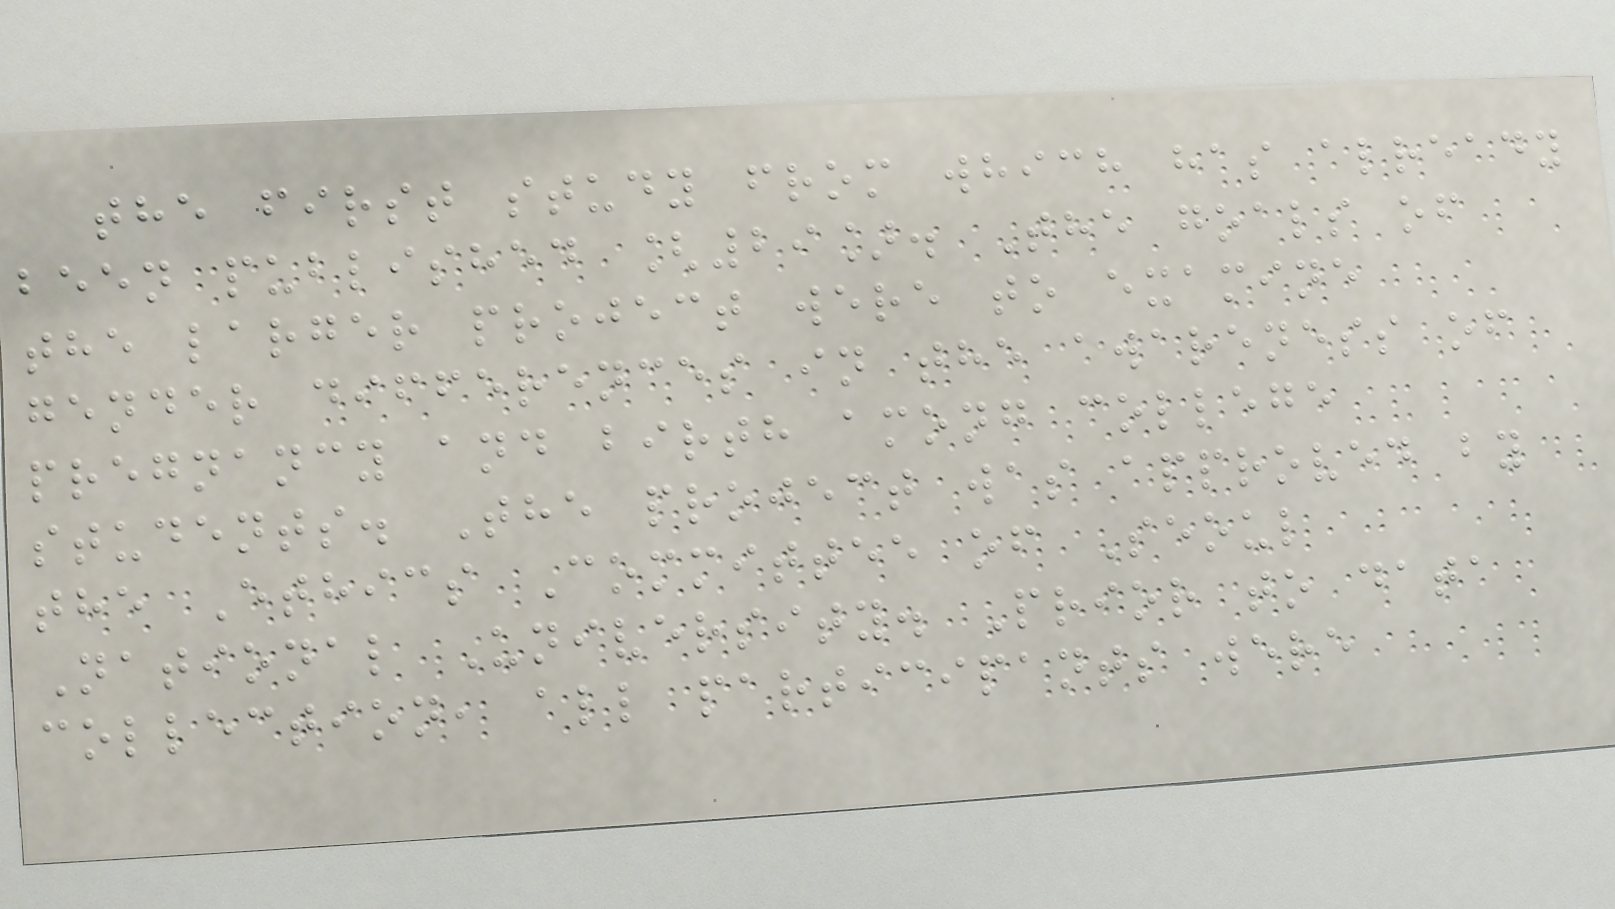the first study from which has already
been published [29]. The goals of
the larger project were to examine
gender differences in the awareness of
pregnancy and birth among college
students. The project was approved by
the Ethics Committee of Seoul
National University. Prior to data
collection, all participants were
